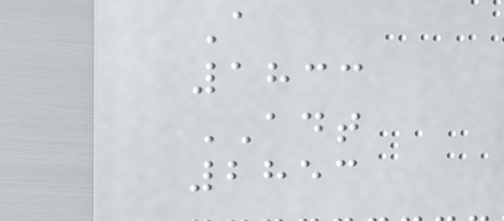A
1833
ADT
2853
